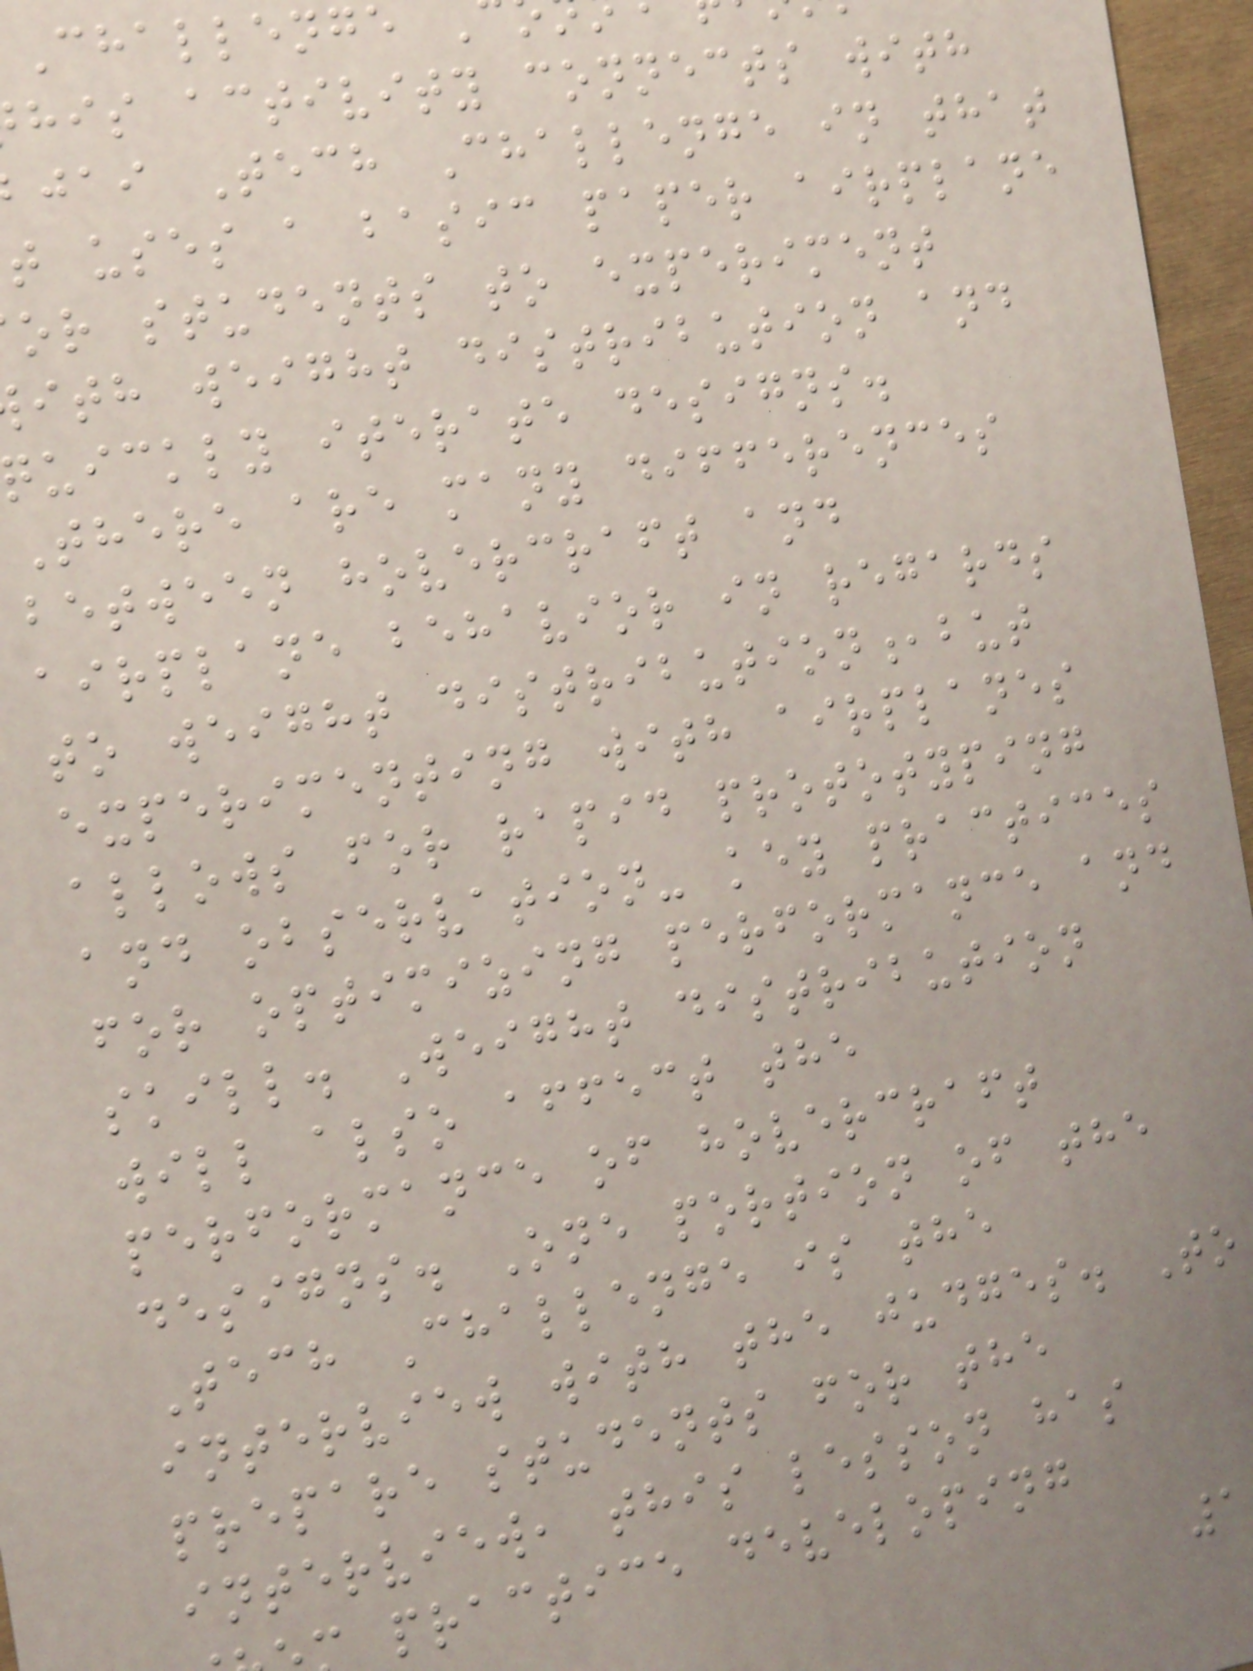Challenge
his activity connects with
jai Tech Challenge in that
t uses a basic paper airplane
or students to experiment
ith weight distribution and
quickly iterate designs.
There are many differences
between hovercraft and
airplane behavior in regards
to weight distribution,but
experimenting with airplanes
allows for rapid prototyping
and observation- key practices
for optimizing performance and
skill. Weight distribution
will also affect the
performance of hovercraft
designs. One portion of the
Tech Challenge is the
interview with the judges. To
prepare students for the
interview, this lesson has
practice developing
